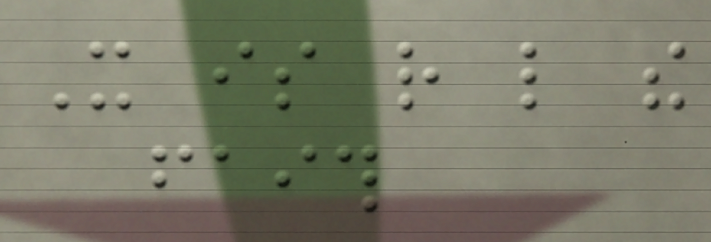It is rather like the
faith
